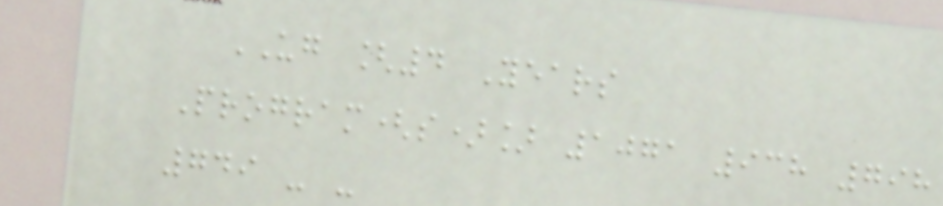UG [4 Years
Program(s)] 1071 938 798
749 - -
